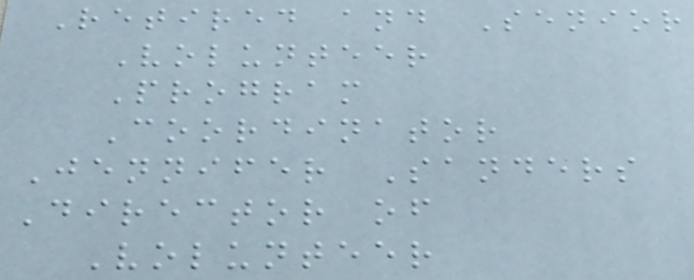Retired and Senior
Volunteer
Program
Coordinator
Jennifer Sanders
Director of
Volunteer
